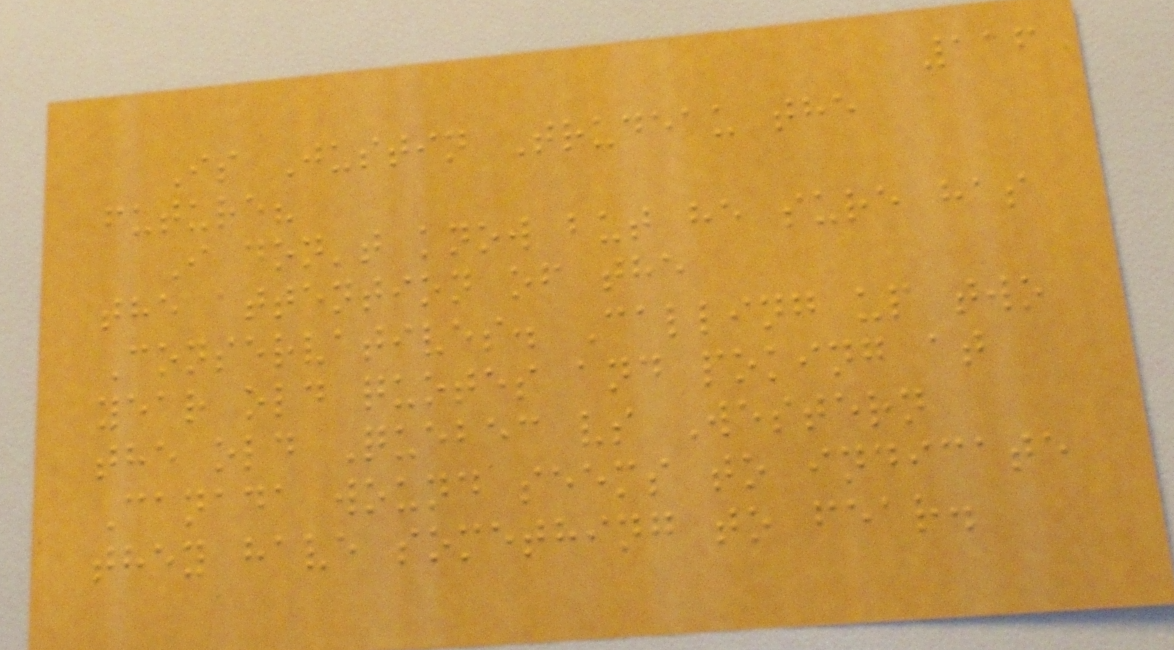116
Is Justin Trudeau the
future?
I don't know but he sure has
the attention of the
Conservatives. Calling up two
year old quotes and poking at
the old Quebec vs Western
Canada wound seems to indicate
they have something to fear.
